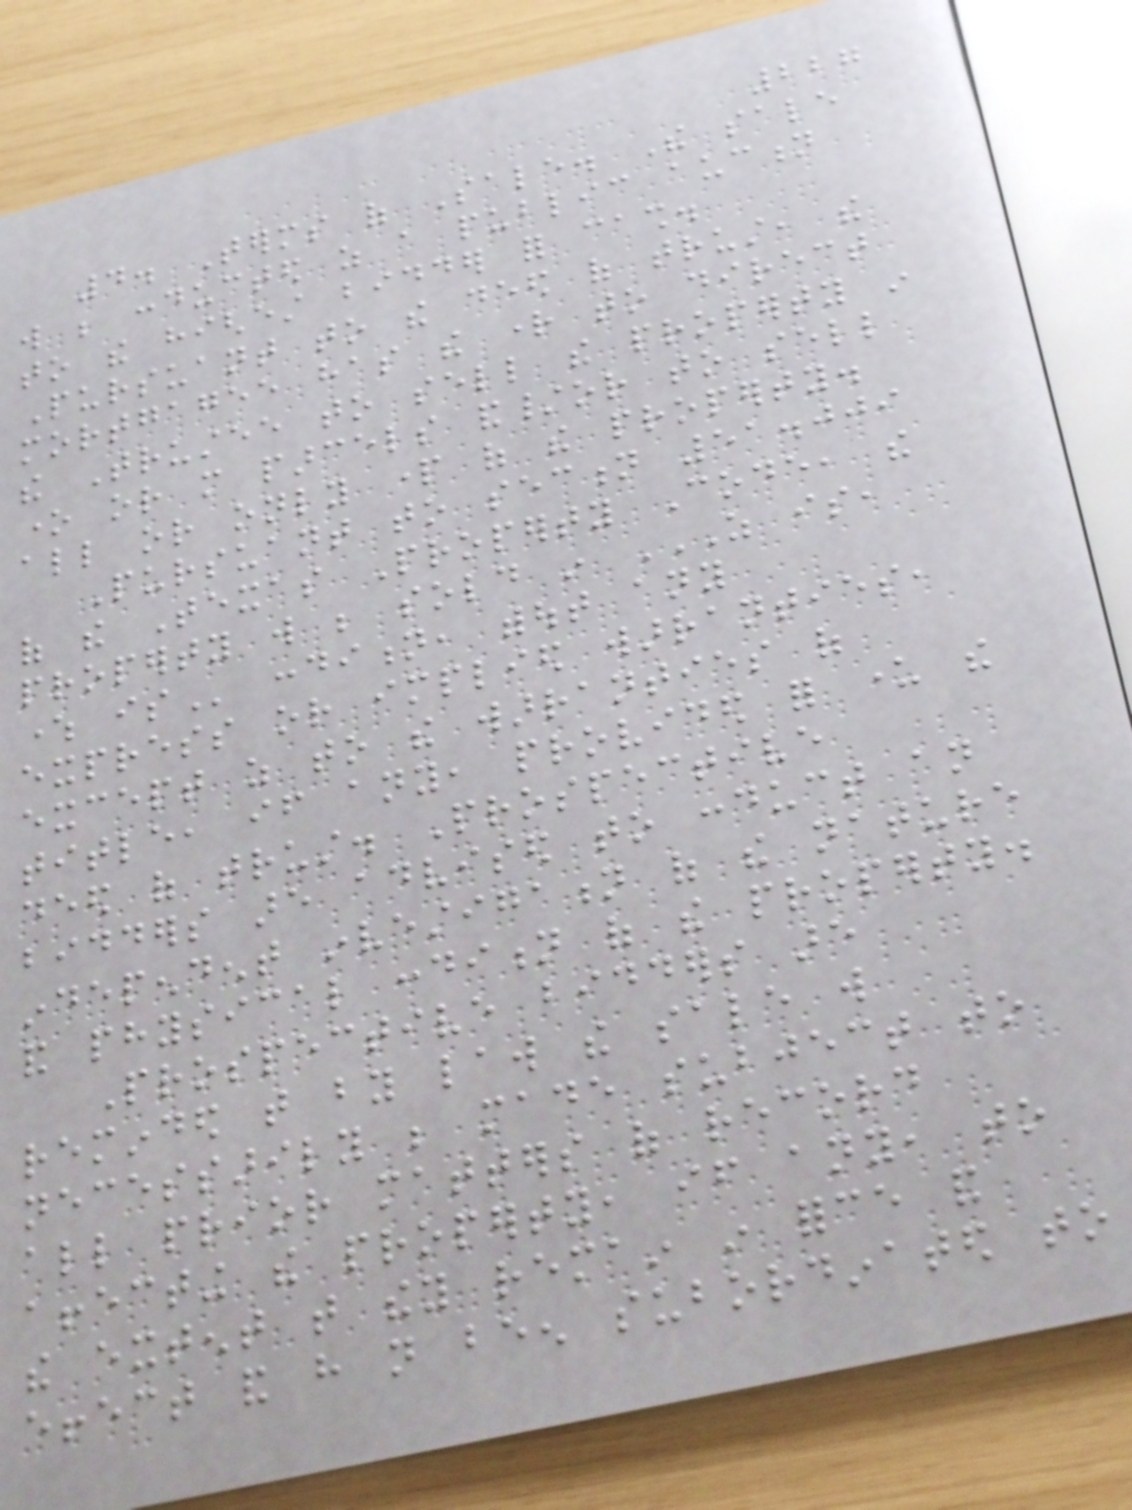227
4. Terms of Sale. The sale
will be conducted as a public auction
to the highest bidder for cash.
Pursuant to the deed of trust, the
mortgagee has the right to direct
the Trustee to sell the property in
one or more parcels and/or to sell
all or only part of the property.
Pursuant to section 51.009
of the Texas Property Code, the
property will be sold in AS IS,
WHERE IS condition, without any
express or implied warranties,
except as to the warranties of
title, if any, provided for under the
deed of trust. Prospective
bidders are advised to conduct an
independent investigation of the nature
and physical condition of the property.
Prospective bidders are
reminded that by law the sale will
necessarily be made subject to
all prior matters of record
affecting the property, if any, to
the extent that they remain in force and
effect and have not been subordinated to
